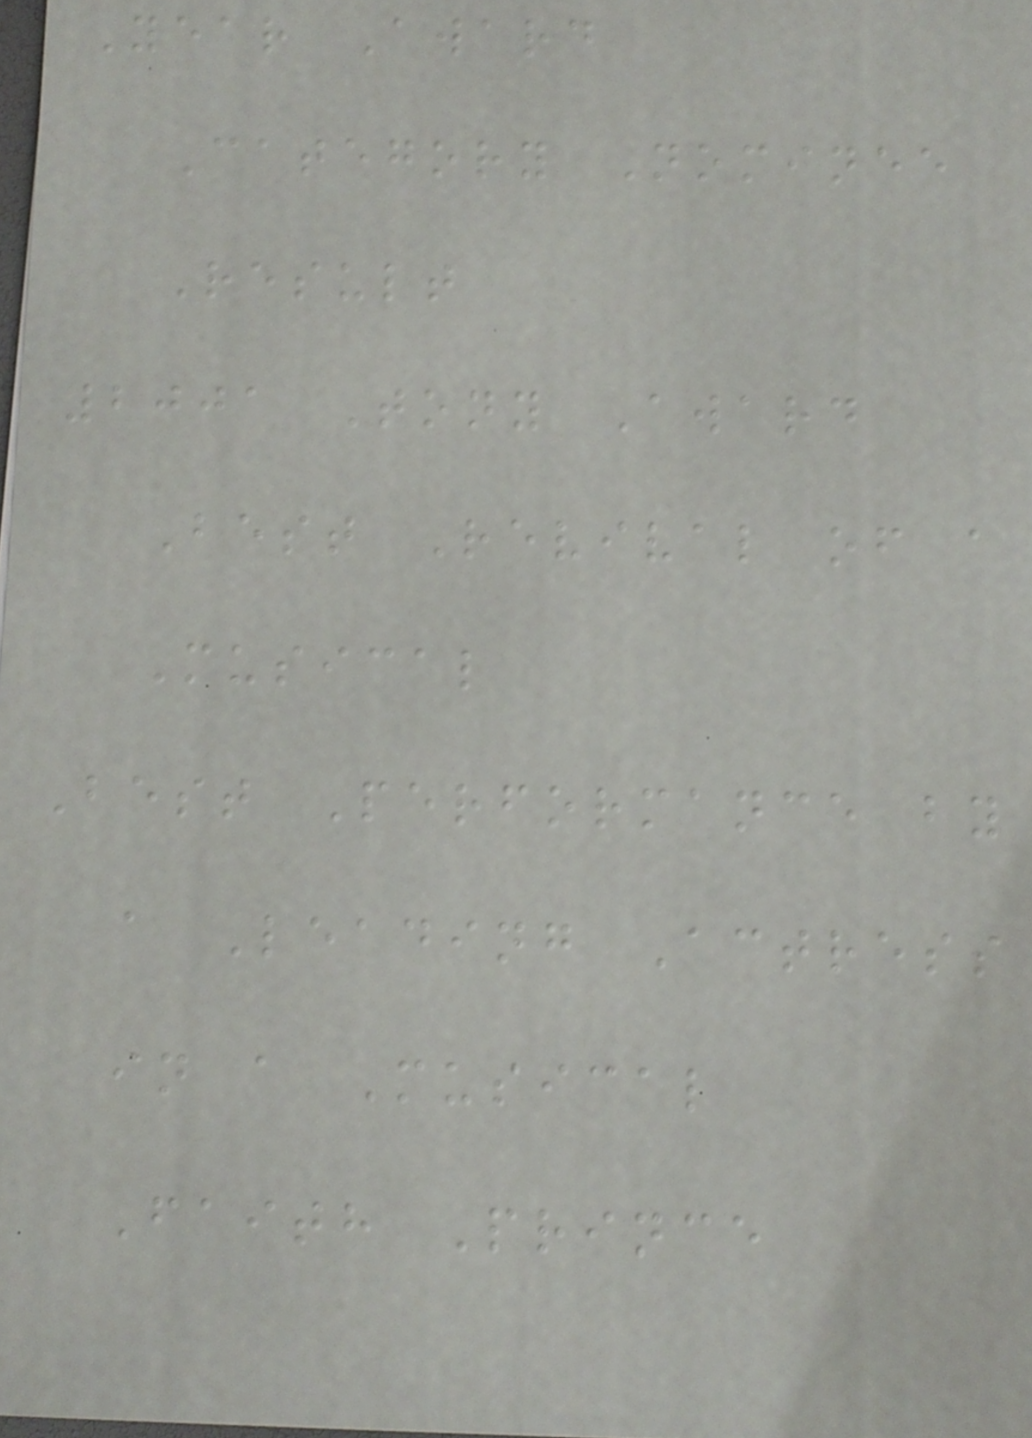Year Award
Category Nominee
Result
2001 Tony Award
Best Revival of a
Musical
Best Performance by
a Leading Actress
in a Musical
Faith Prince
